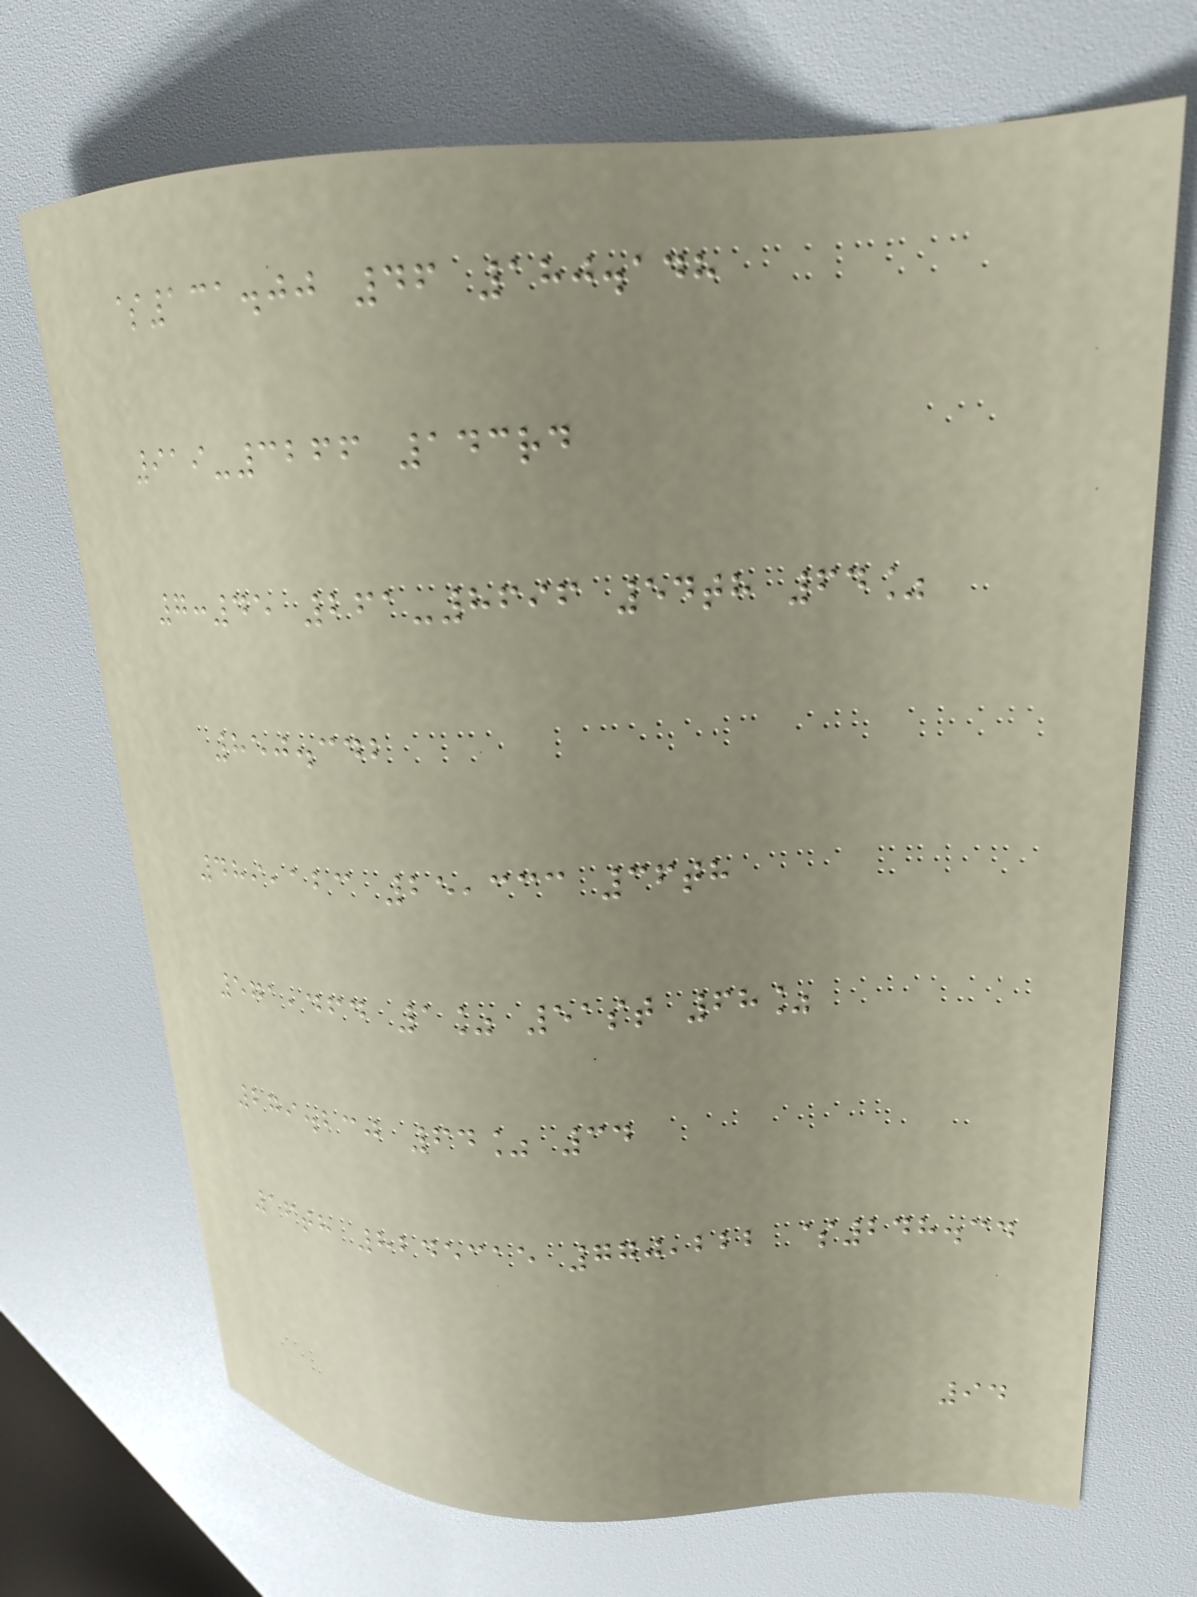$131.00 46 180.148
919-3266 143rd
7:45 261-8696 54th 64%
850.342
489,123 25,333 36th
571,464 1% 51st 68%
279.230 64% 34
16th 8245315 770,222 $248.34
94
